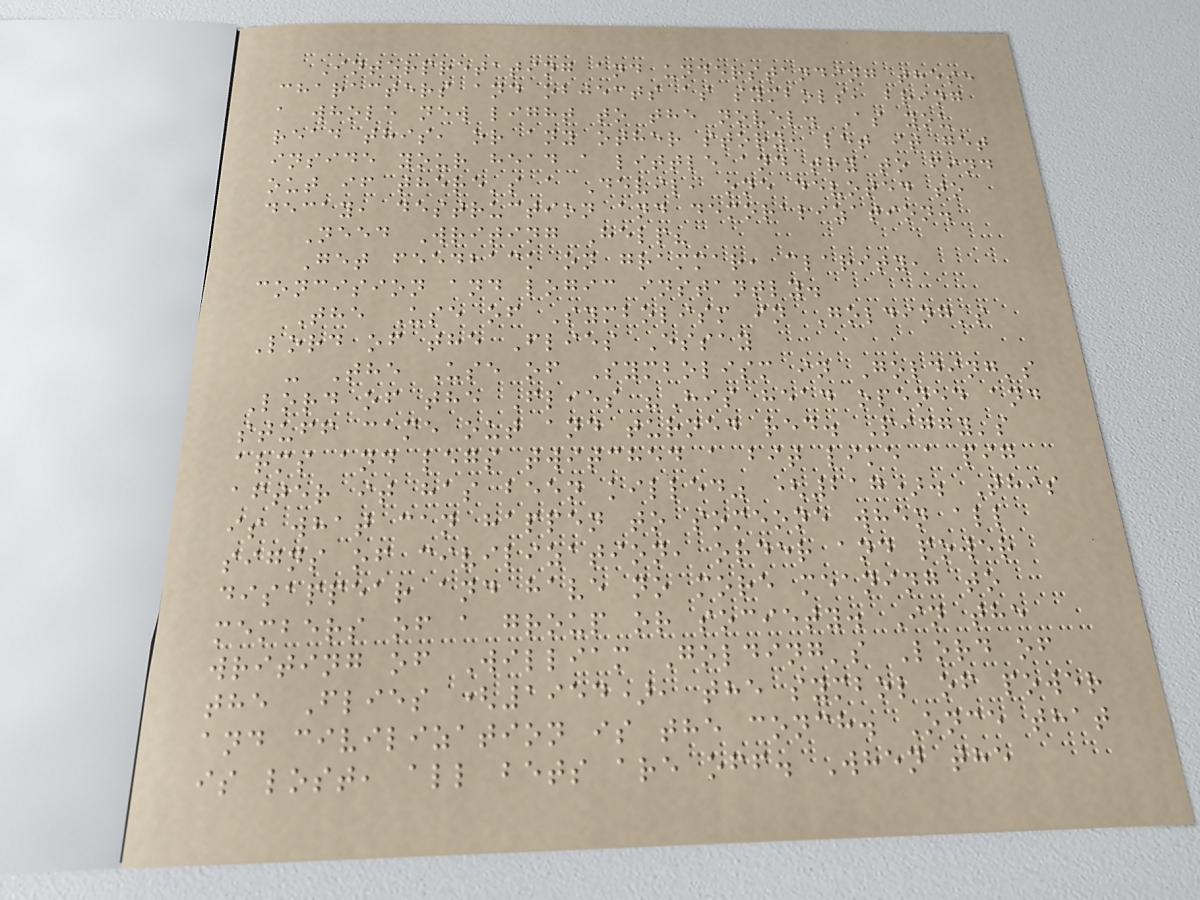Interpretating and understanding these
characters and objects as symbols, bring
a whole new light to the novel. As you
read this, or any other story, let it get
inside your head a little and try to find
out if there's a Devil, one devoted to
decay, destruction and demoralization.
Need Writing Help?
Get feedback on grammar, clarity,
concision and logic instantly.
The Use of Symbolism in Golding's
Lord of the Flies Essay
- The Use of Symbolism in Golding's
Lord of the Flies "His head opened and
stuff came out and turned red. Piggy's
arms and legs twitched a bit like a pig
after it has been killed" (217). This
is what can happen to someone when all
signs of civilization, order and power
disappear and have no more meaning to
members of a group or society. In the
writing of William Golding's Lord of
the Flies (1954), the symbol of power
and civilization is the conch. Once that
is lost, all bets are off. When the
